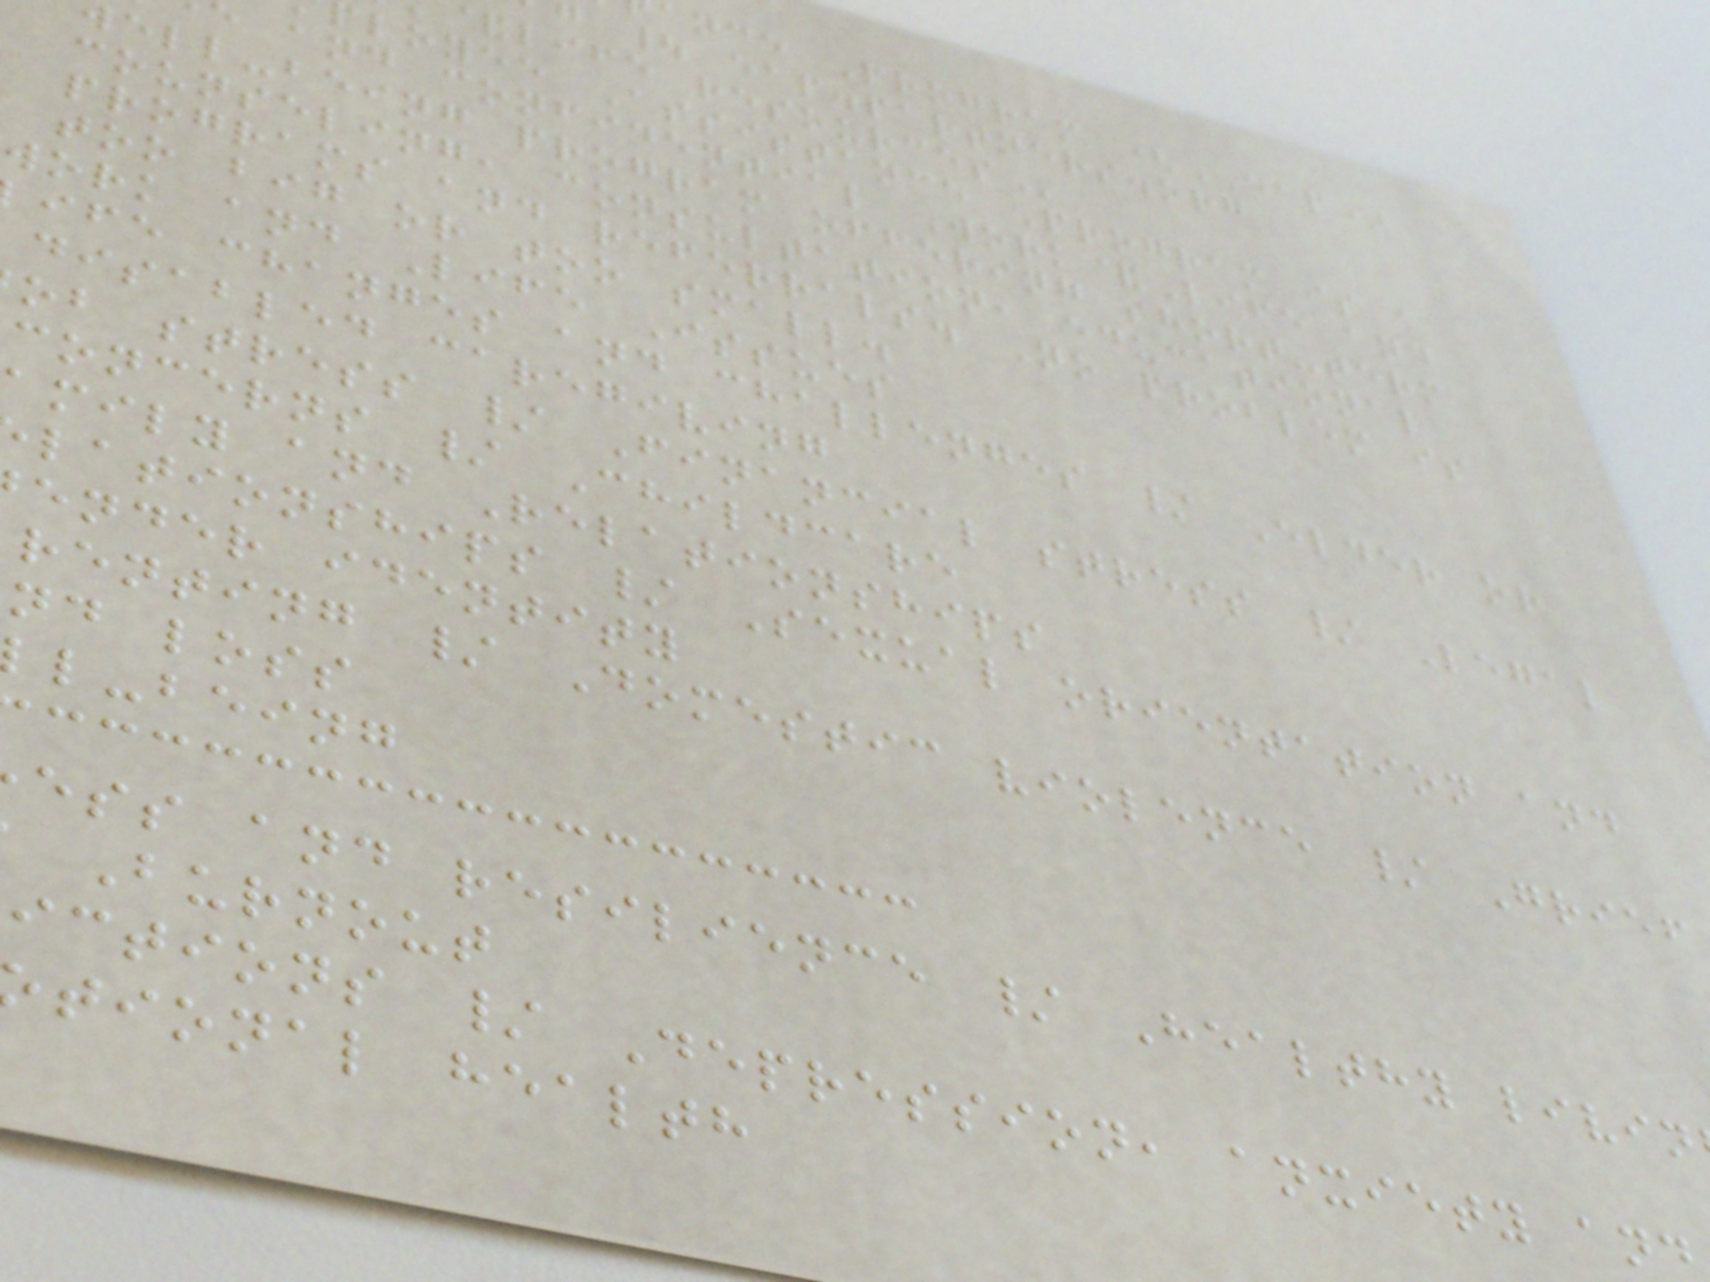ance Program (EAP)
| eap.partners.org
loyee Assistance Program is a
and confidential Work&Life and
ell-being program offering short-term
counseling, consultation, educational
programs and referrals. No problem is
too big or too small.
work and Life Issues
ife changes and challenges / Elder or
disabled caregiving
ob stress / Financial stress / Legal
concerns / Childcare
amily and Relationships
lationships / Sexual orientation and
ender identity
renting / Domestic violence / Grief
nd loss
l-being
ess and resilience / Healthy livin
Burnout
ictions / Depression, anxiety and
tional health
